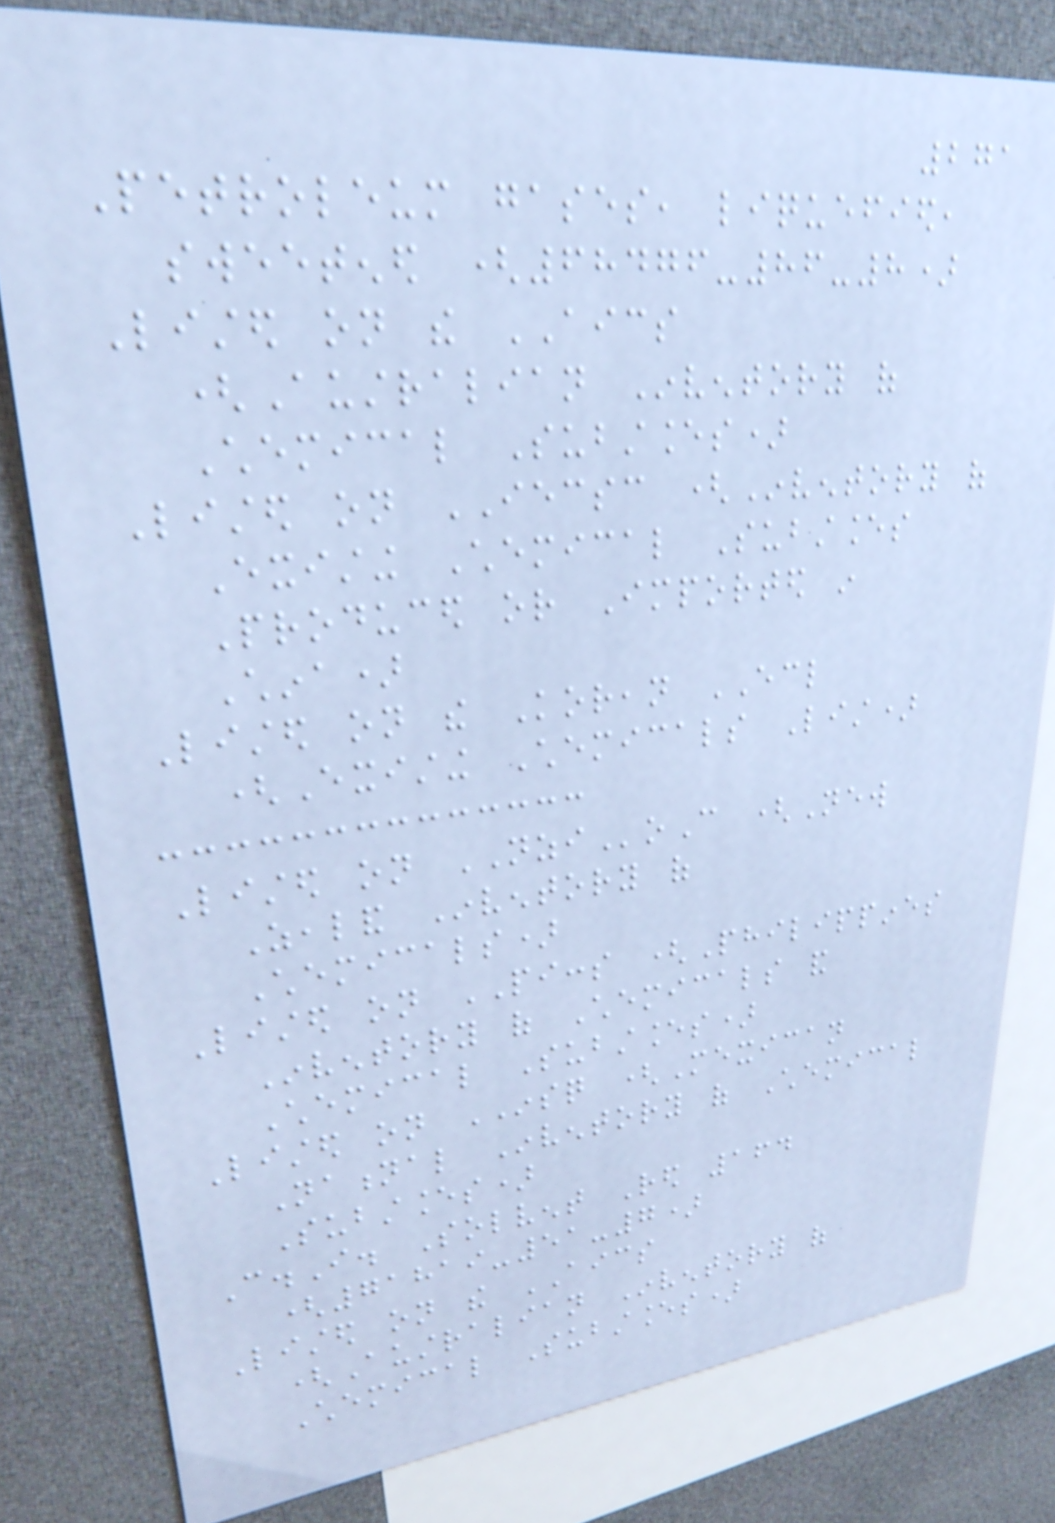271
Petroleum gases, liquefied,
sweetened (68476-86-8)
Listed on the AICS
(Australian Inventory of
Chemical Substances)
Listed on IECSC (Inventory of
Existing Chemical Substances
Produced or Imported in
China)
Listed on the Korean ECL
(Existing Chemicals List)
Listed on NZIoC (New
Zealand Inventory of
Chemicals)
Listed on PICCS (Philippines
Inventory of Chemicals and
Chemical Substances)
Listed on INSQ (Mexican
National Inventory of Chemical
Substances)
C.I. Solvent Red 164
(71819-51-7)
Listed on the AICS
(Australian Inventory of
Chemical Substances)
